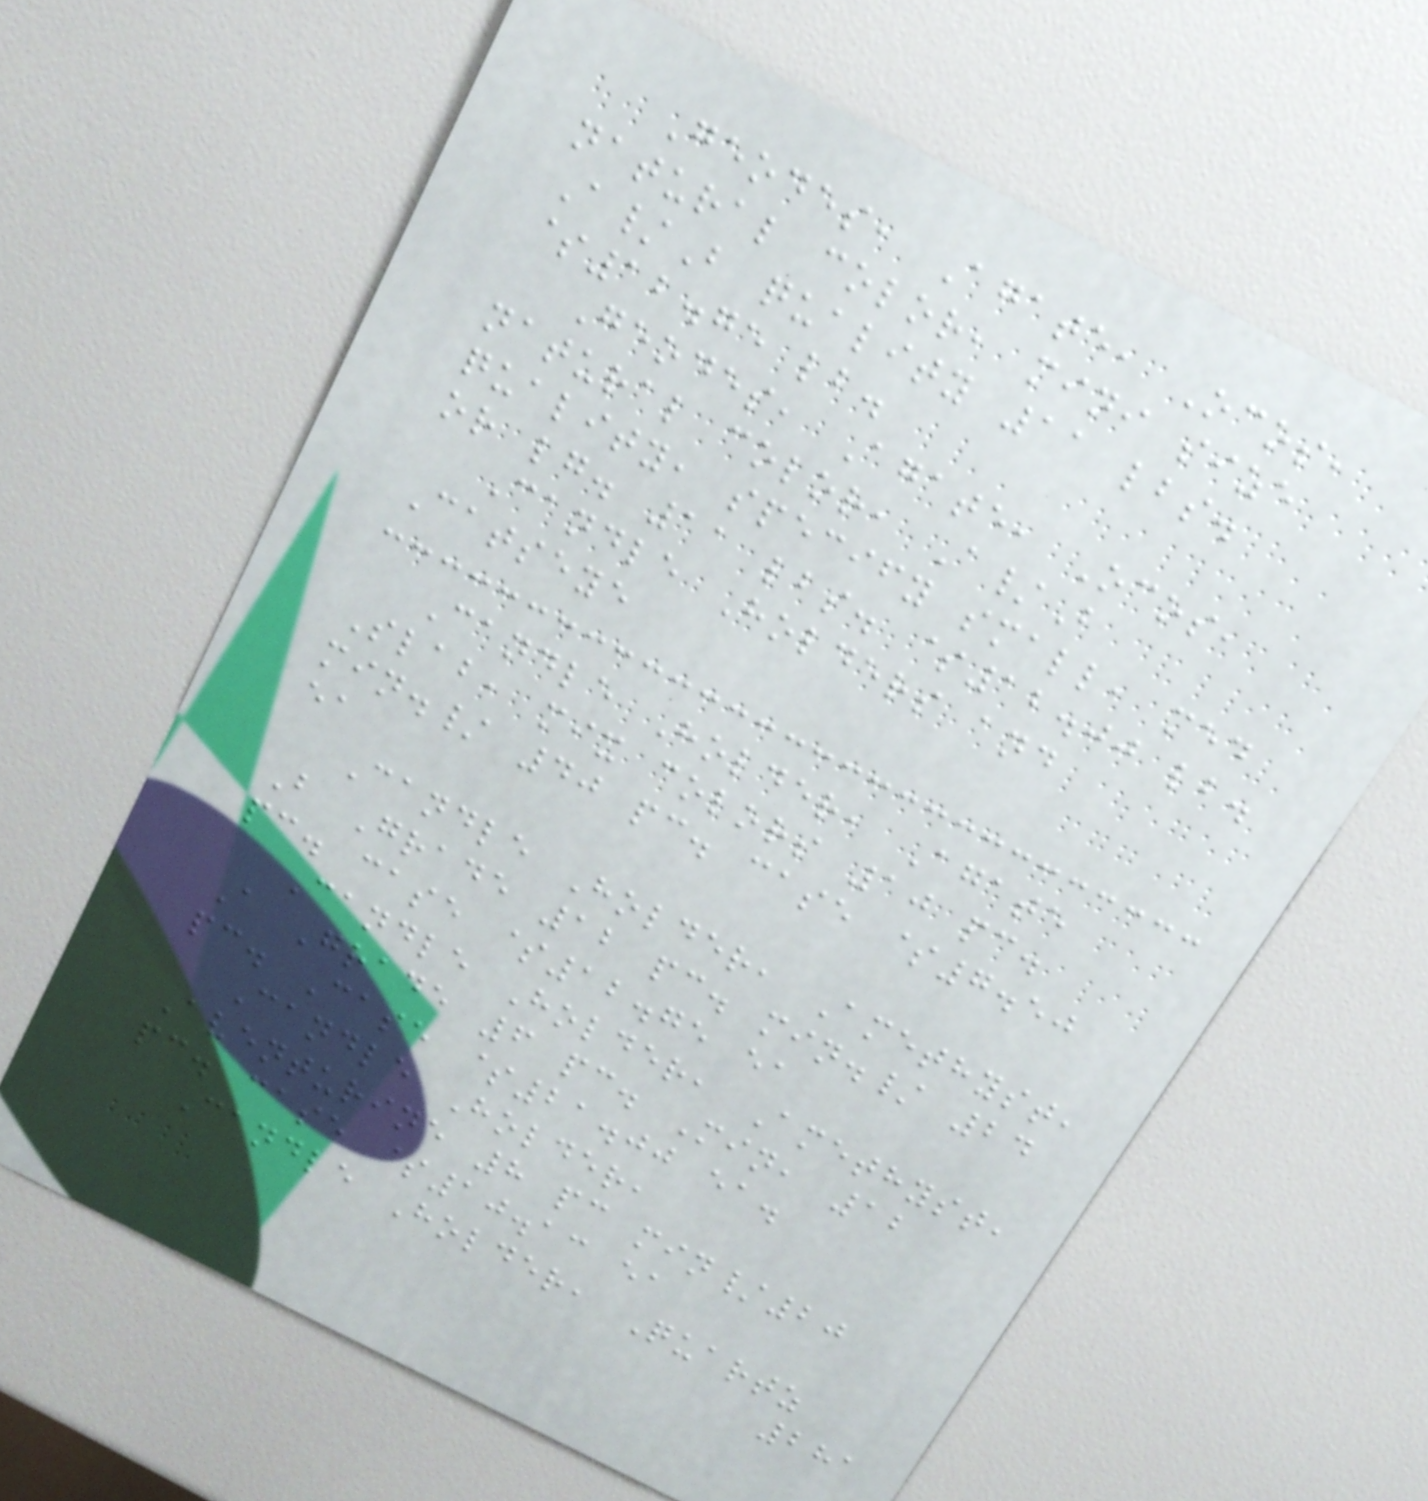Geodes, Agate, Ocos,
natural color, mini size
A/B quality 11 lbs.
$12.75 lb.
Geodes, Agate, Ocos,
natural color, A/B
quality, specify small, med
or lg. 11 lbs. $12.00 lb.
Candle Holders and
Catseye
Candle Holder, Agate
Slab, mix colors 10 pc.
min./ 40 pc. case $7.50
ea
Candle Holder, Amethyst,
B Grade 12 pc. min./ 24
pc. case $12.75 ea
Candle Holder, Amethyst,
A Grade 6 pc. Min, 12
pc. Case $21.00 ea.
Candle Holder,
Aventurine 8 pc min/20
pc. case $10.13 ea
Candle Holder, Quartz
281
